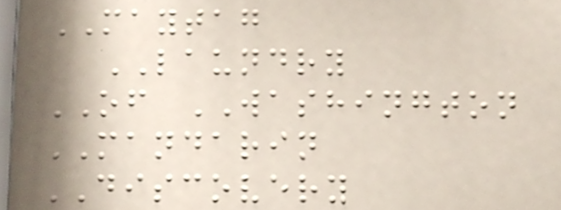MAYTAG
LAUNDRY
OF WASHINGTON
MANDARIN
DISCOVERY
